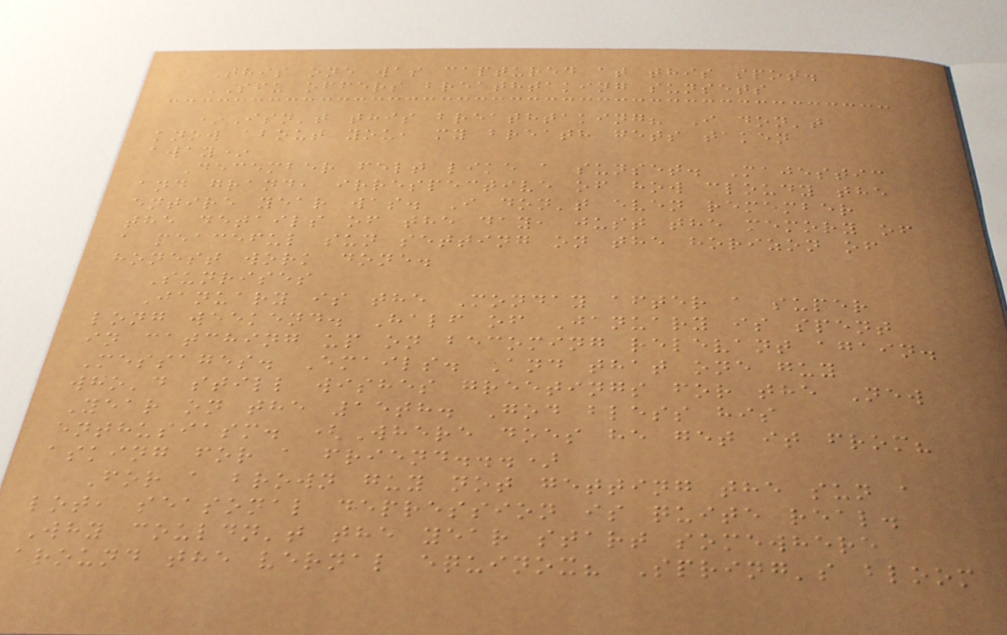This one was captured at this spot.
SFU offers breathtaking sunsets
*Isn't this breathtaking? I don't
know about you, my breath gets taken
away*
December felt like a sunset. Majestic
and grand, irrespective of how cloudy the
entire year was. I don't even remember
the details of the day, just the memory of
a peaceful sun setting on the horizon of
honest work done.
Sunrises
January is the Monday after a super
long weekend. Half of January is spent
in catching up on becoming relevant again.
Messages. Emails. And that one guy
who'd still wishes greetings for the New
Year on the 15th. God bless his
enthusiasm. (Where does he get it from?
asking for a friend...)
For a brown guy not getting the sun a
lot, seasonal depression is quite real.
Why couldn't the year start somewhere
around the vernal equinox? Spring's bloom
